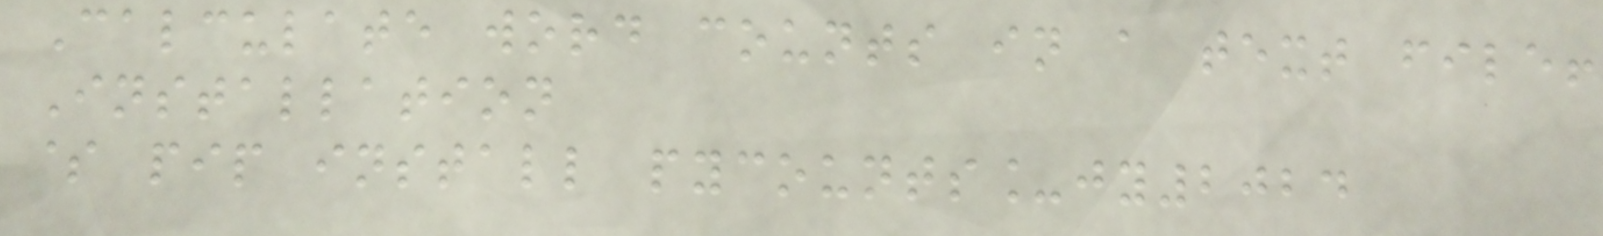Calculate word counts in a text file!
Installation
$ pip install pycounts_jy2024
